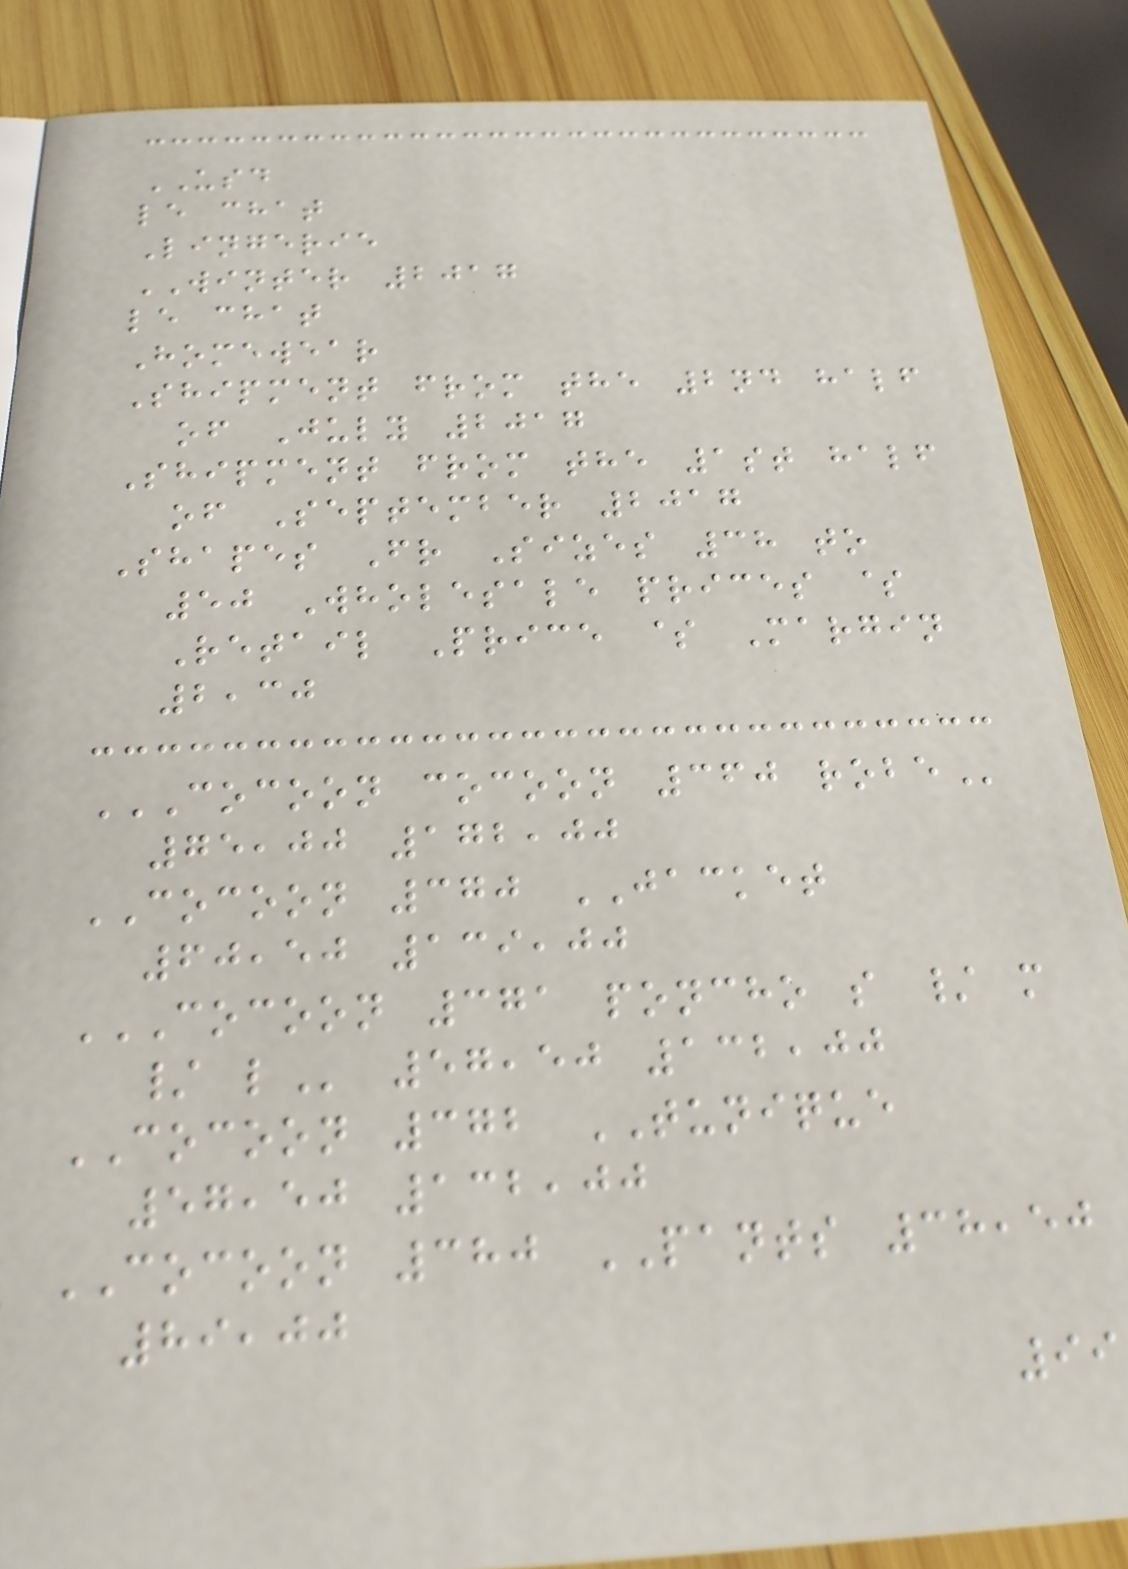USD
le chat
Lingerie
WINTER 2017
le chat
Homewear
Shipment from the 2nd half
of July 2017
Shipment from the 1st half
of September 2017
Shapes Fr Sizes 38 to
50 Wholesale prices $
Retail Price $ Margin
2,30
COCOON COCOON 360 ROBE
75,00 172,00
COCOON 370 JACKET
60,50 139,00
COCOON 371 PONCHO S / M
/ L 57,50 132,00
COCOON 372 TUNIQUE
57,50 132,00
COCOON 380 PANTS 38,50
89,00
99
